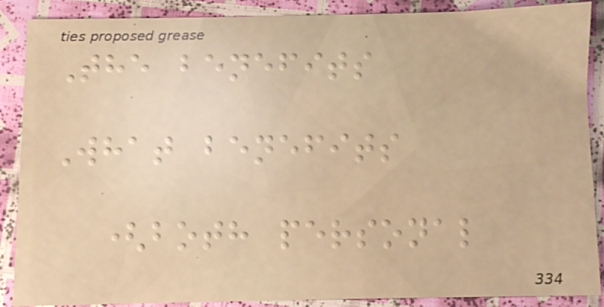The benefits
What benefits
(both personal
